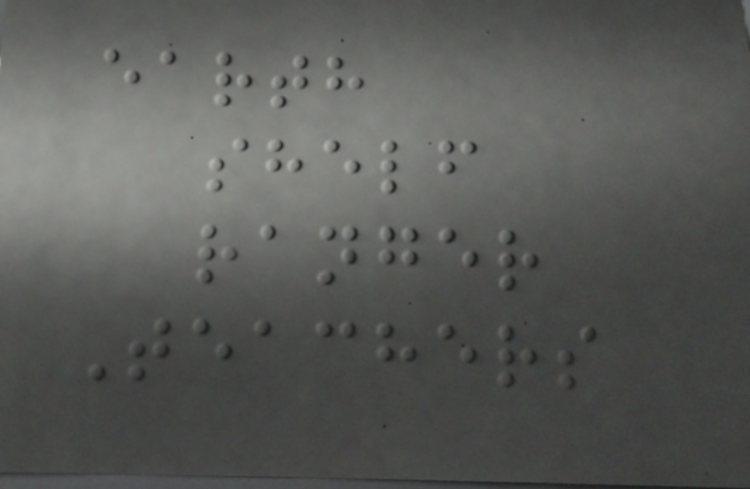earth
shelf
ranger
Teachers
